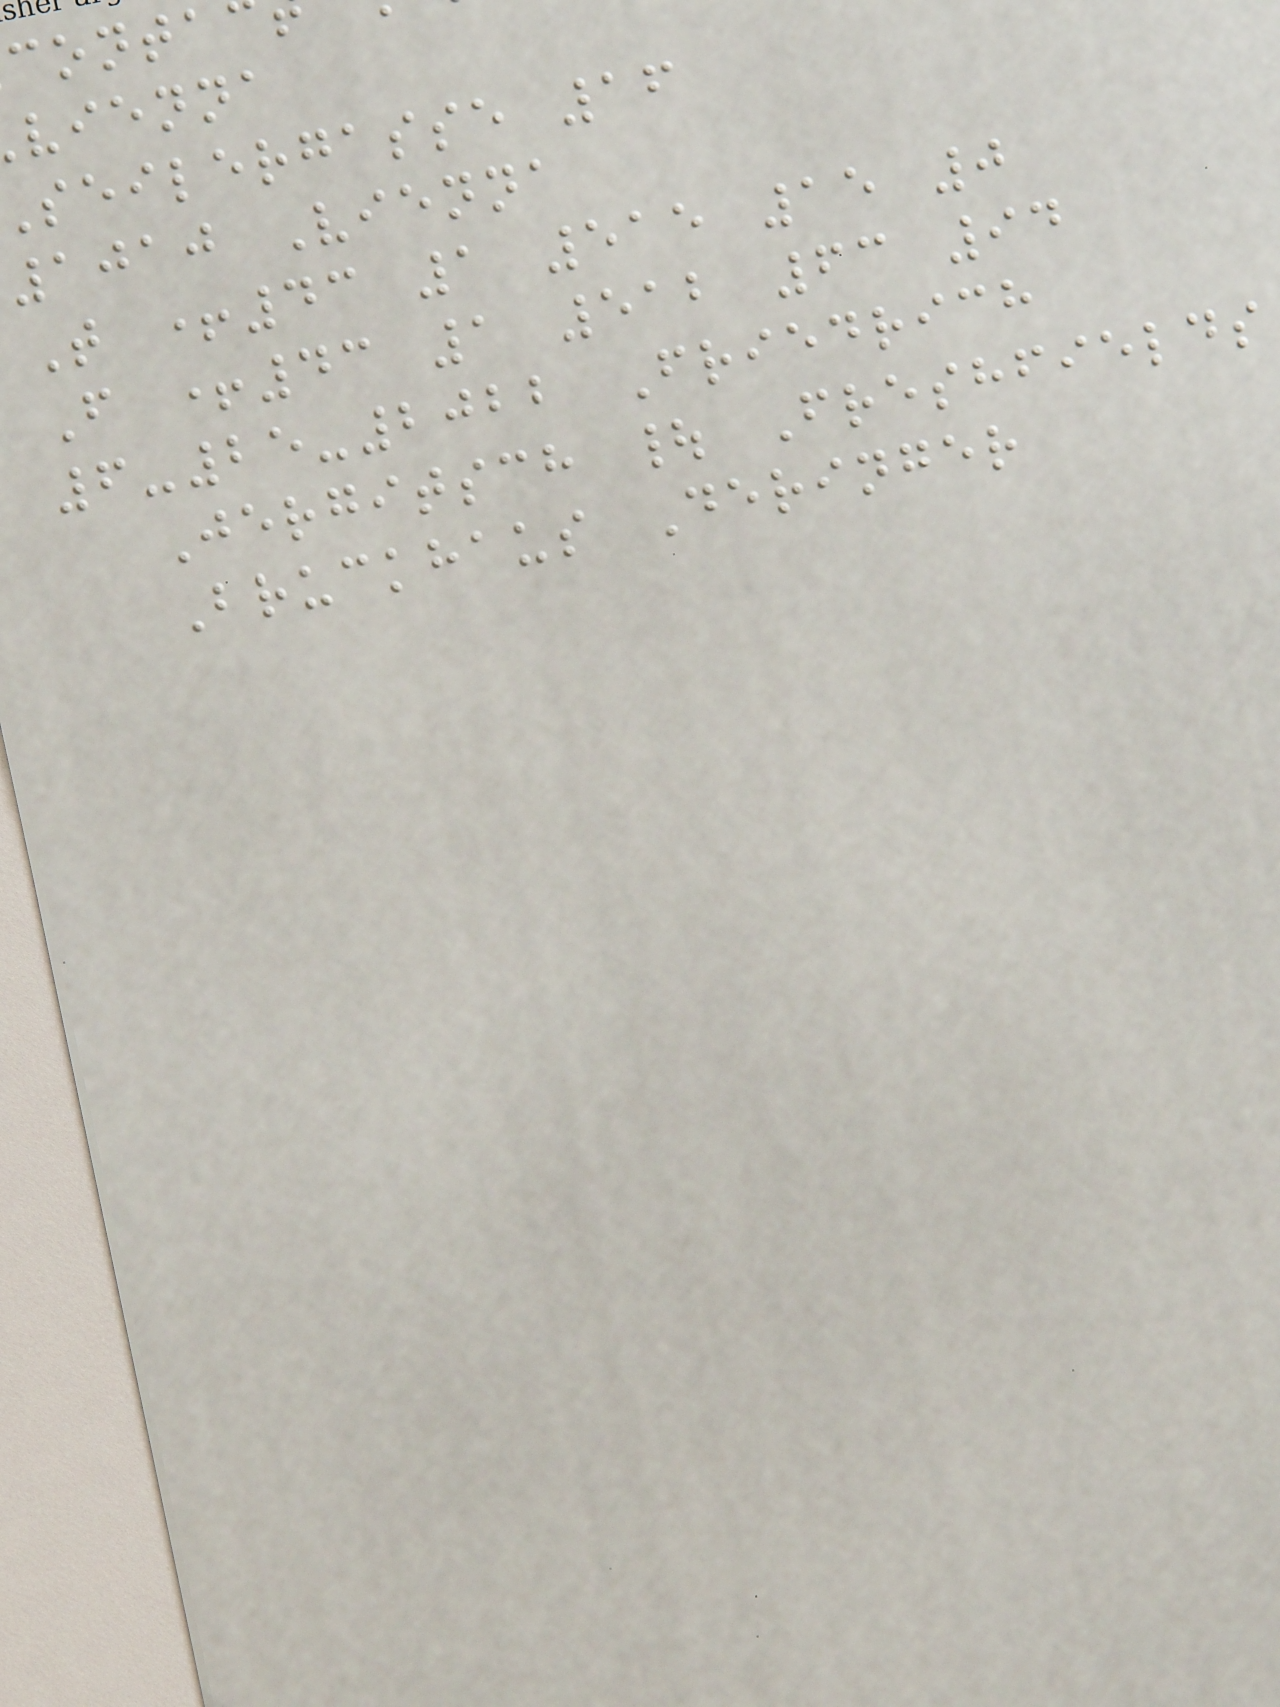vienna
seilergasse 16
1010 Vienna
T +43 1 515 15 0
F +43 1 512 63 94
6-25-2022 Friedrich
Jergitsch | Freshfields
Bruckhaus Deringer
